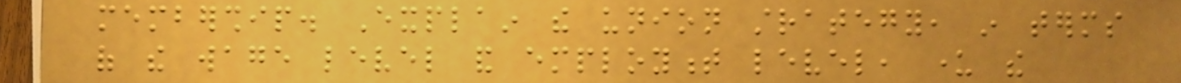membership. Explain the union strategy, in terms
of the wage level and employment level, under the
